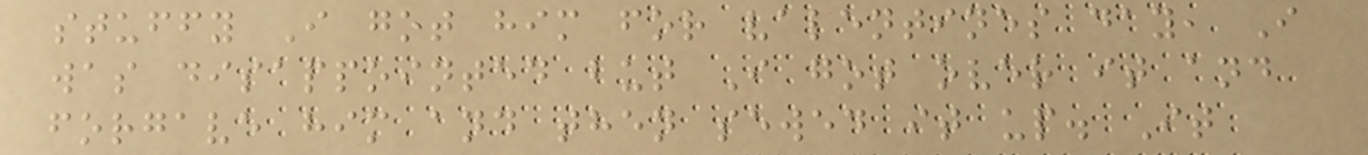stuffy I got him for valentines day, I
was disappointed but I got over it and
forgave him and then sewed it up. It
